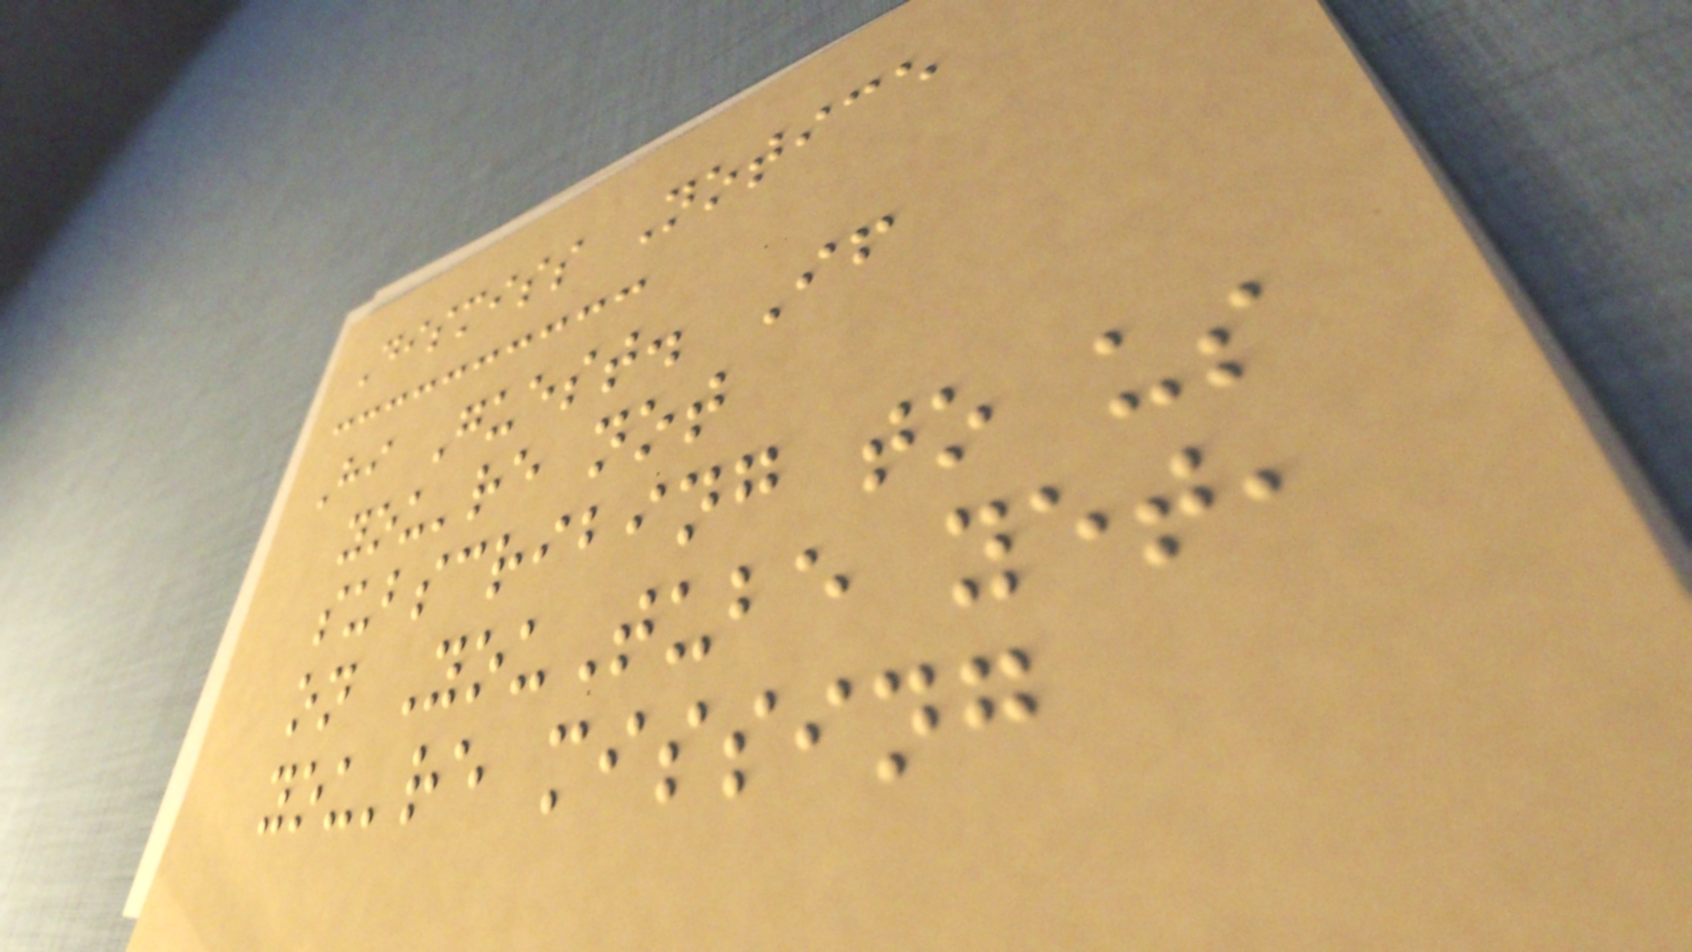Dismiss Notice
Hi Guest. If
you're not
subscribing to us
on YouTube yet,
you're missing
